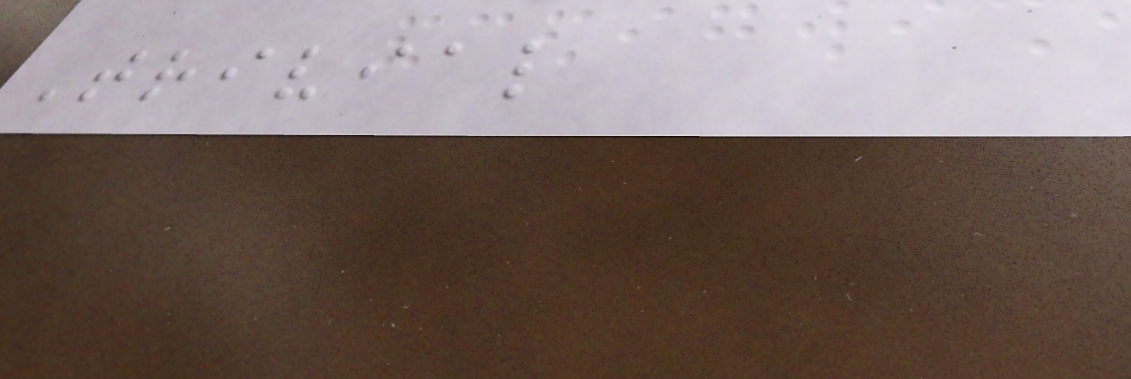Trivial
